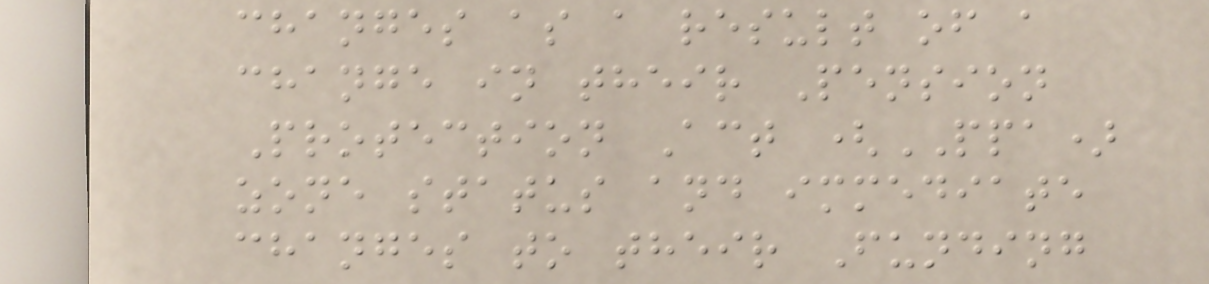changes as a result of a
change in their Pension
Protection Act (PPA)
zone status and immediate
changes to their Funding
